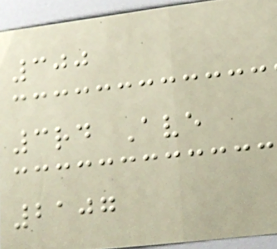300
3rd Ave
2107
